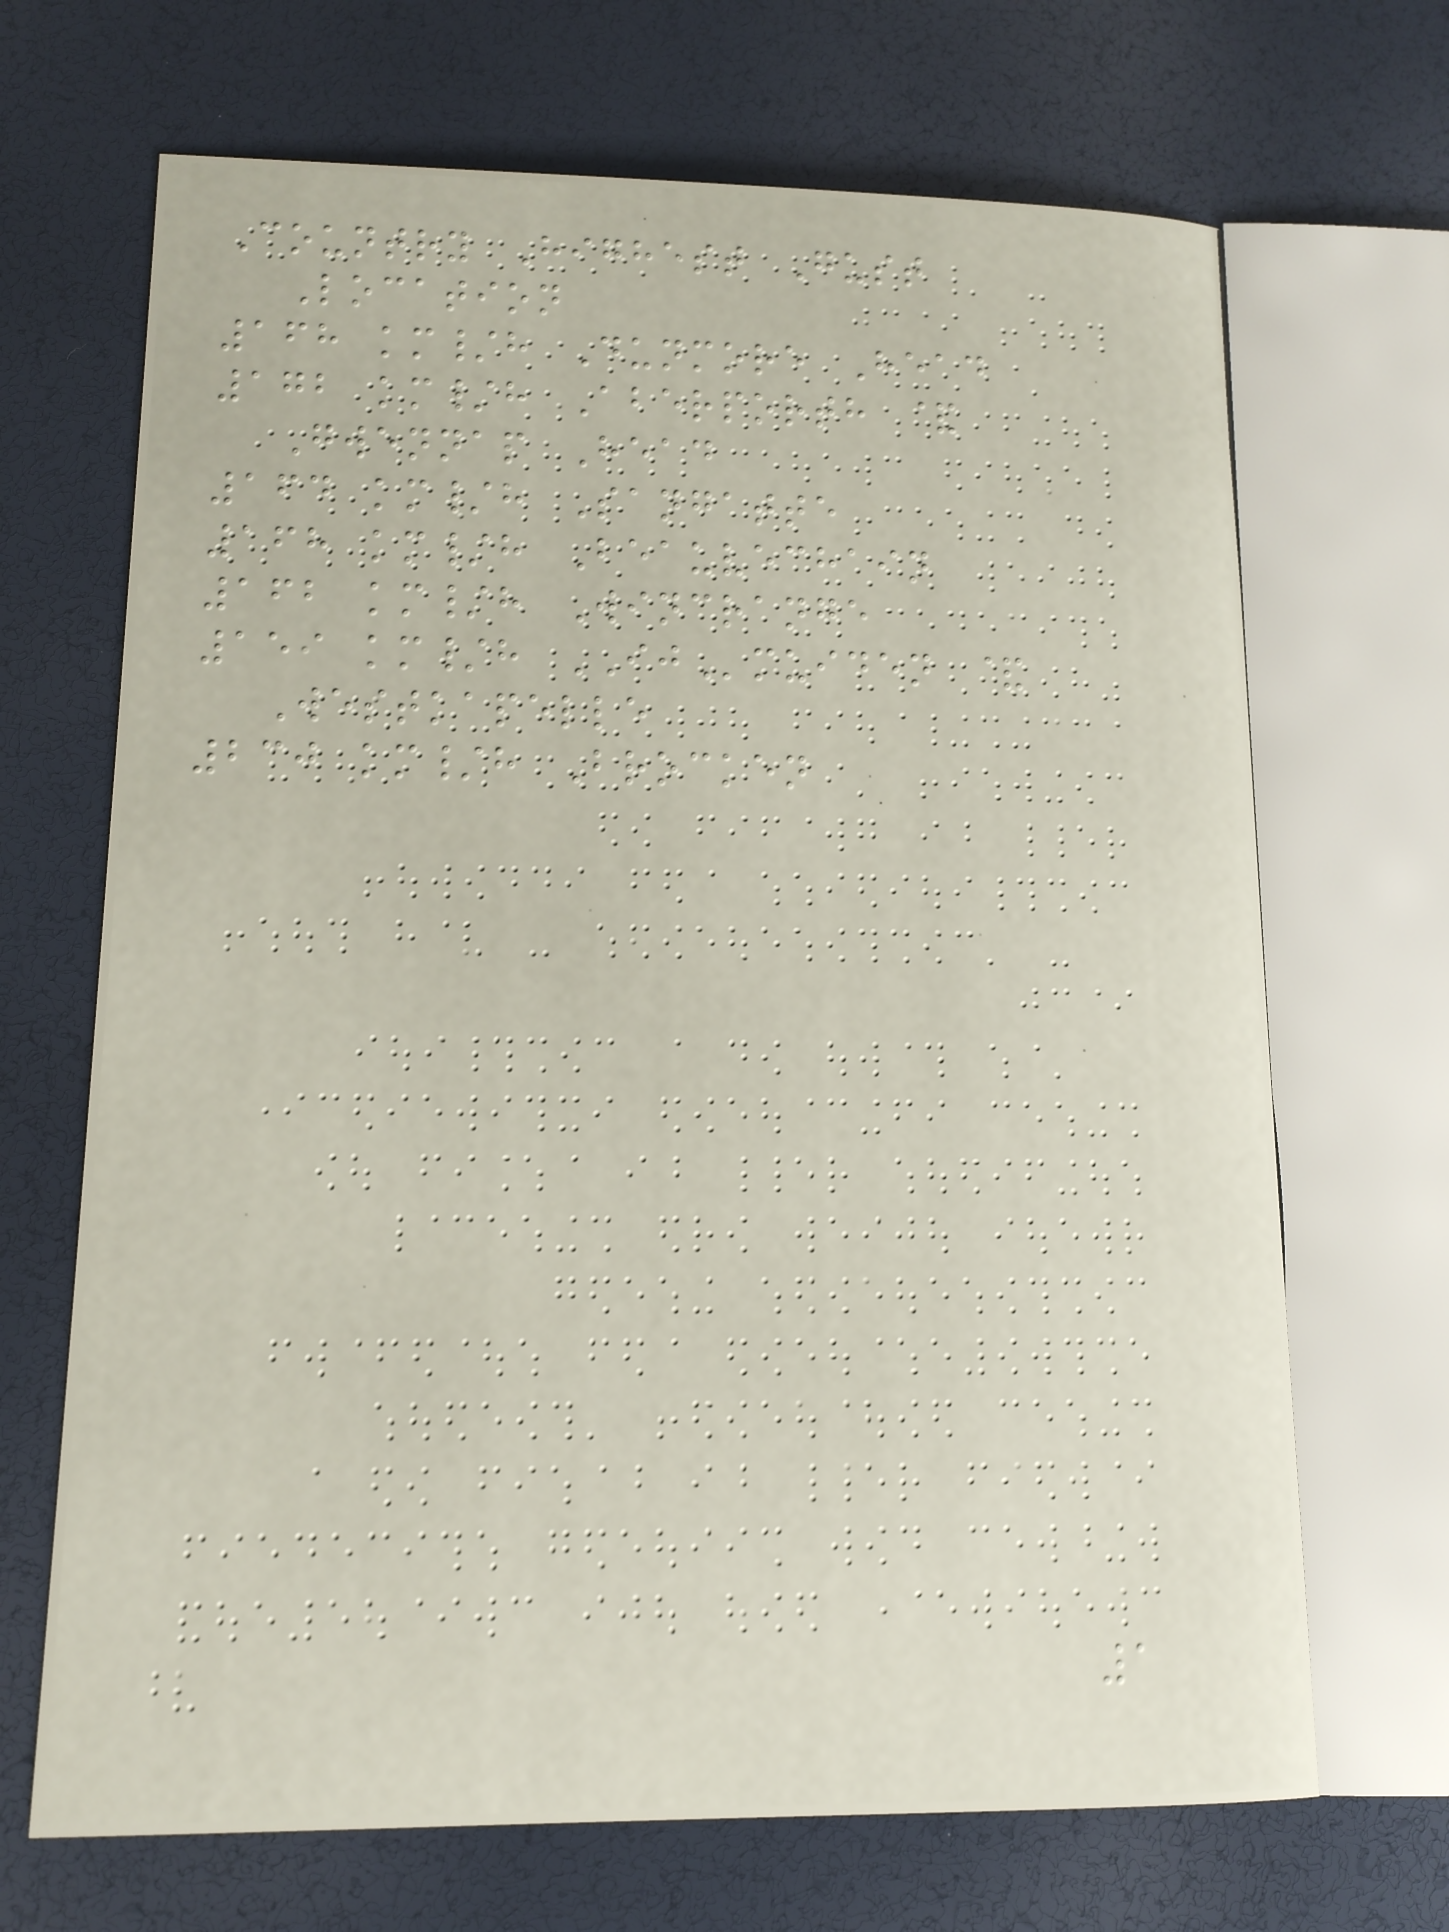Country Highest Gust
Location
168 km/h Dunmore Head
172 km/h Aberporth &
Gwennap Head
164 km/h Sangatte
168 km/h Beauvechain
162 km/h Wincrange
159 km/h IJmuiden &
Westkapelle
230 km/h Brocken
1
